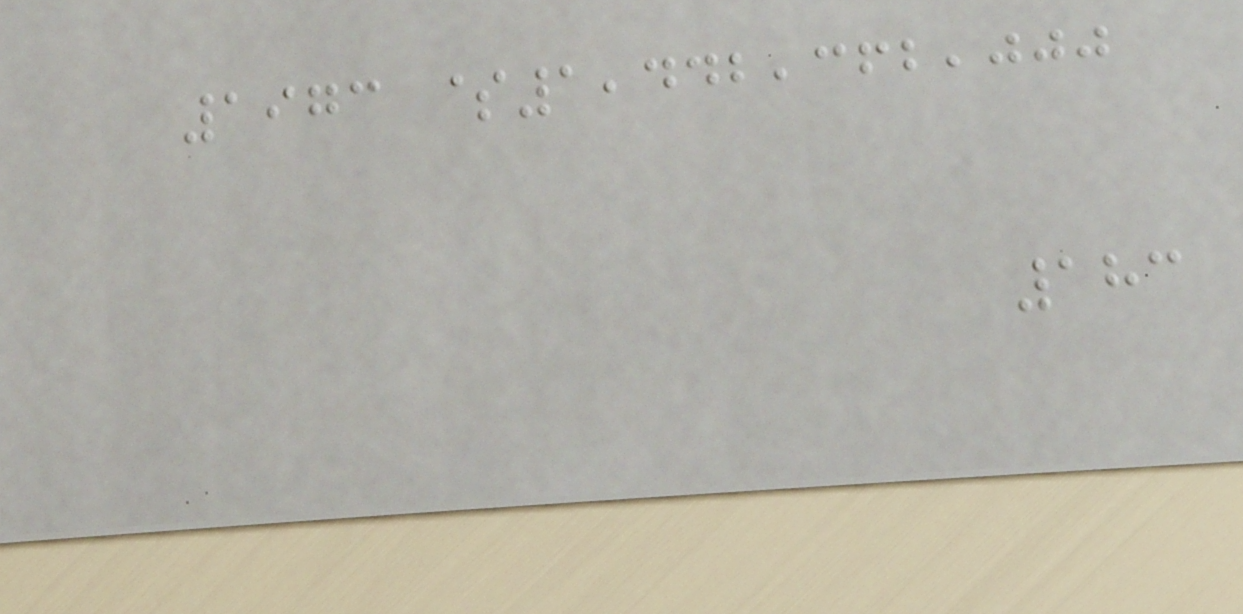1973 $1,442,362,000
183
